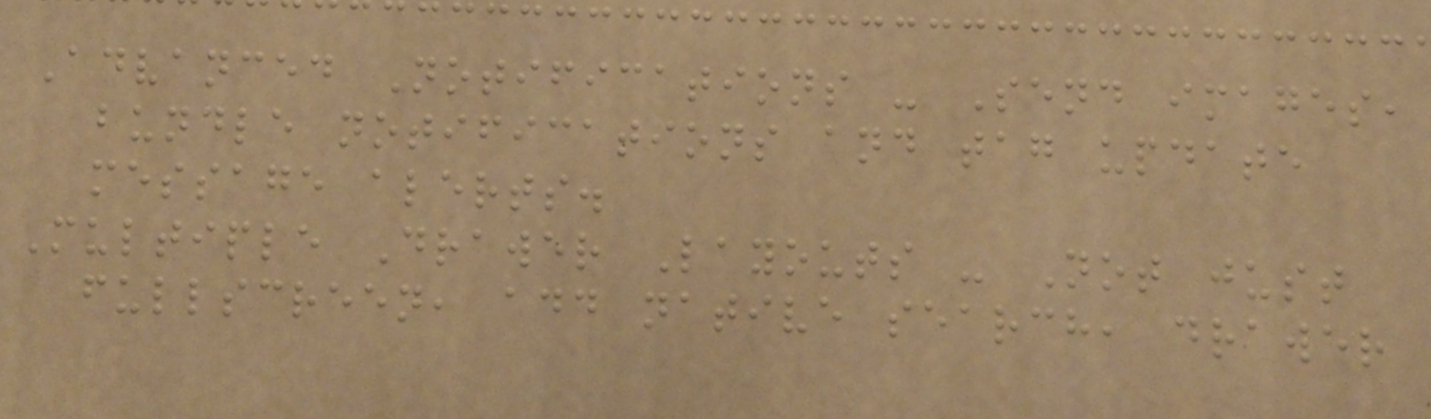Advanced Notifications - Send images,
bundle notifications and tag update
message alerts.
Multiple Drawer Layouts - Not just
fullscreen, add native search, drawer
